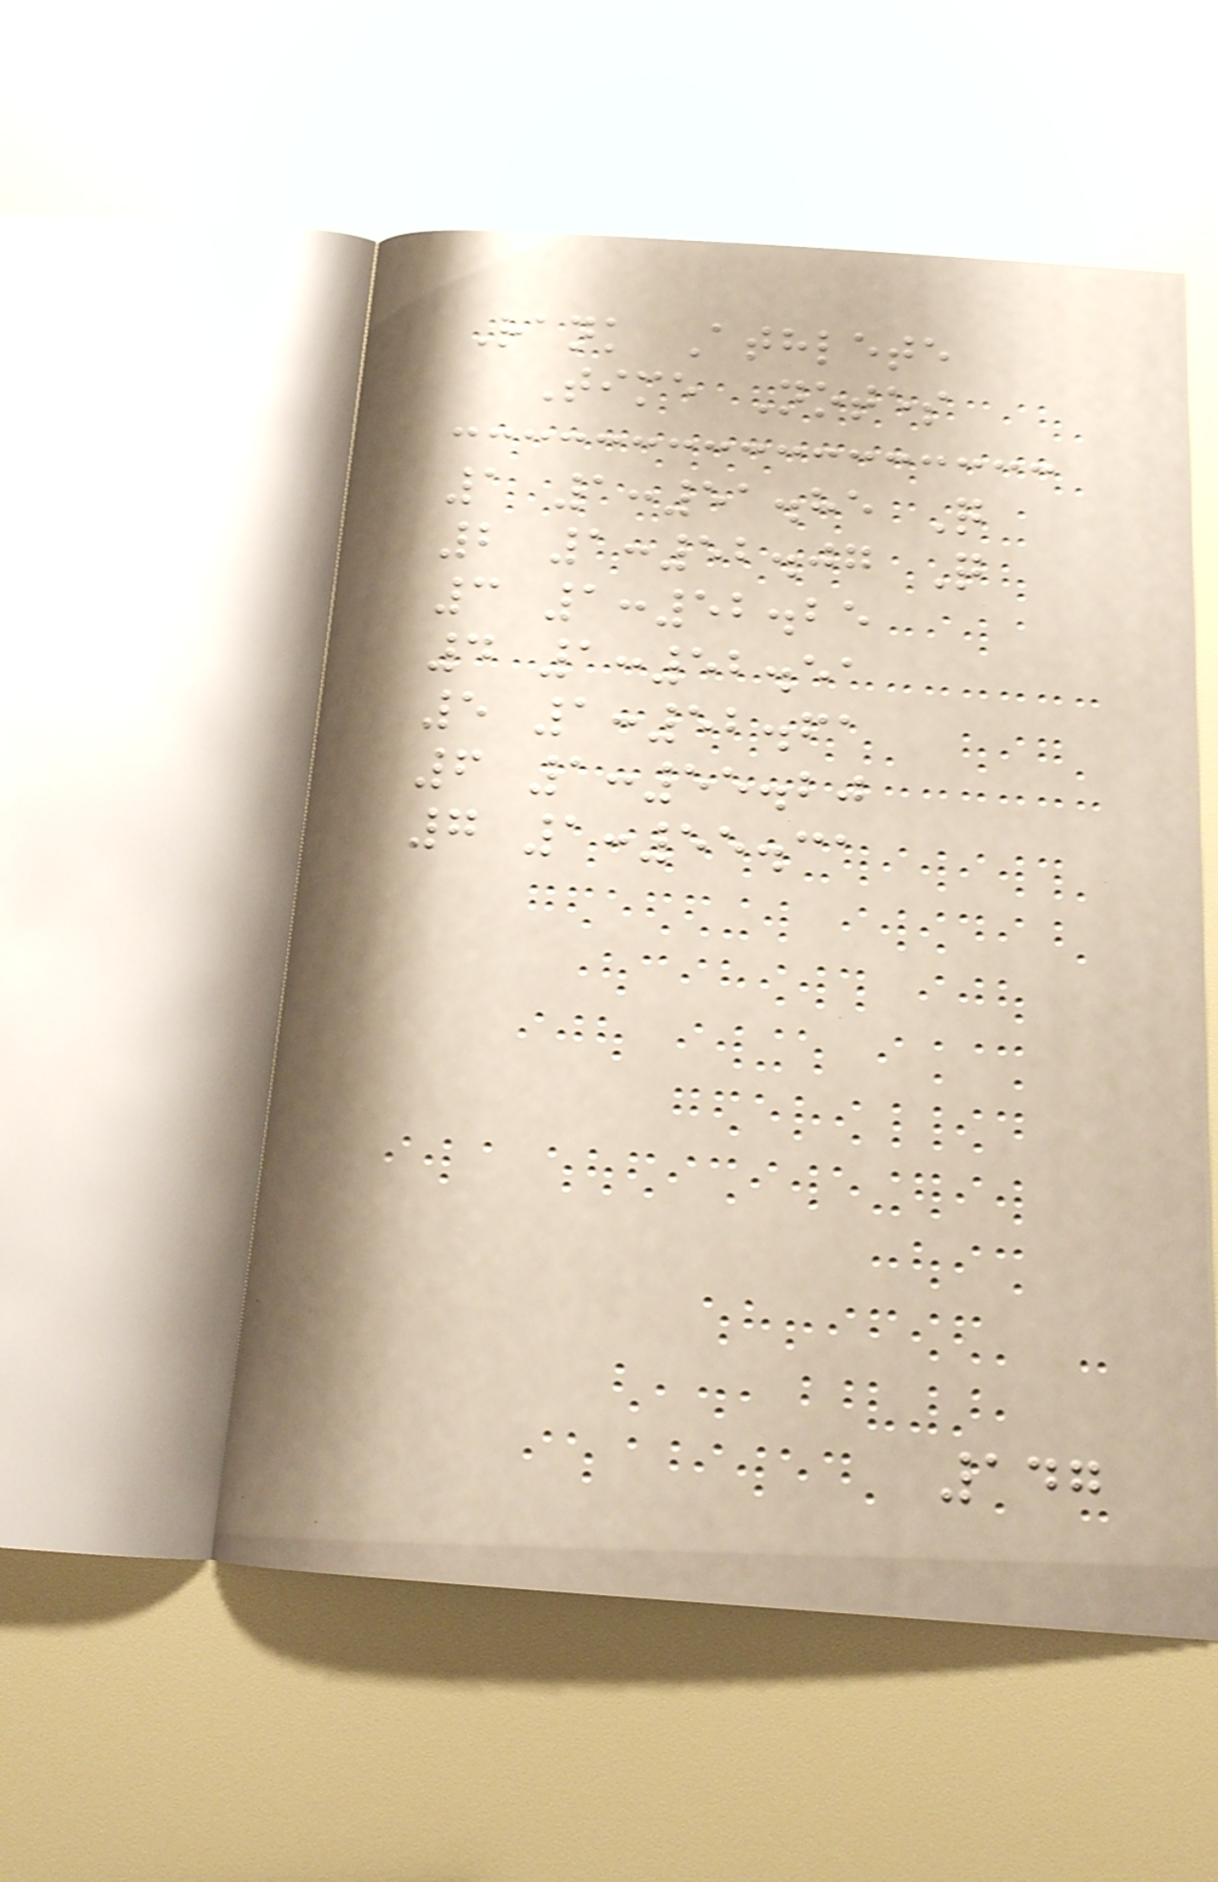Rank Athlete
Time Notes
1 1:51.85 Q
2 1:52.07 Q
3 1:52.25
4 1:52.51
5 1:52.61
6 1:55.20
7 1:55.31
147
